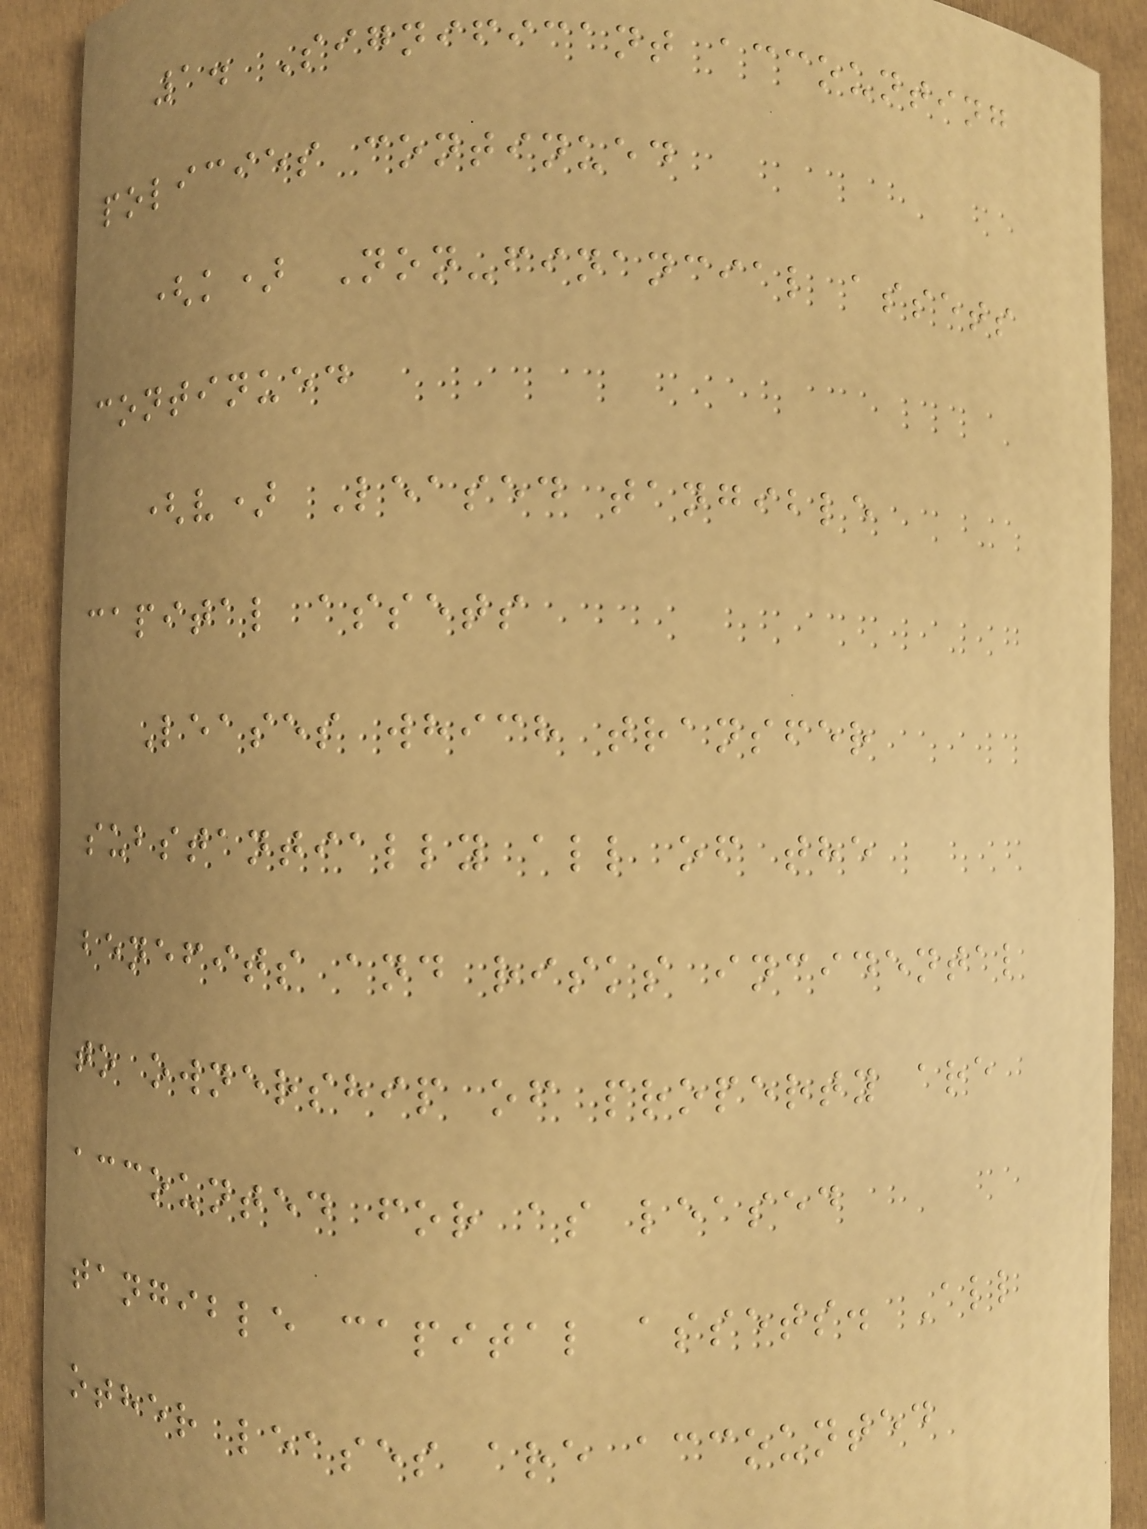1. Significant accounting
policies continued
(k) Non-financial assets
continued
(v) Leased tangible
capital assets
Leases which transfer
substantially all of the
benefits and risks incidental
to ownership of property are
accounted for as leased
tangible capital assets. All
other leases are accounted
